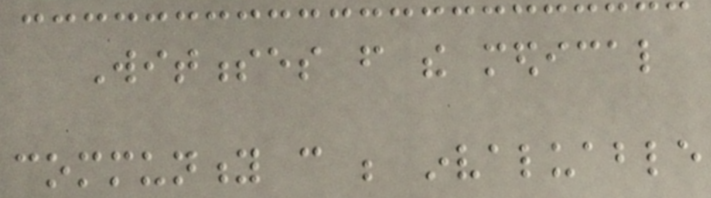Witnesses from the medical
community can be invaluable
